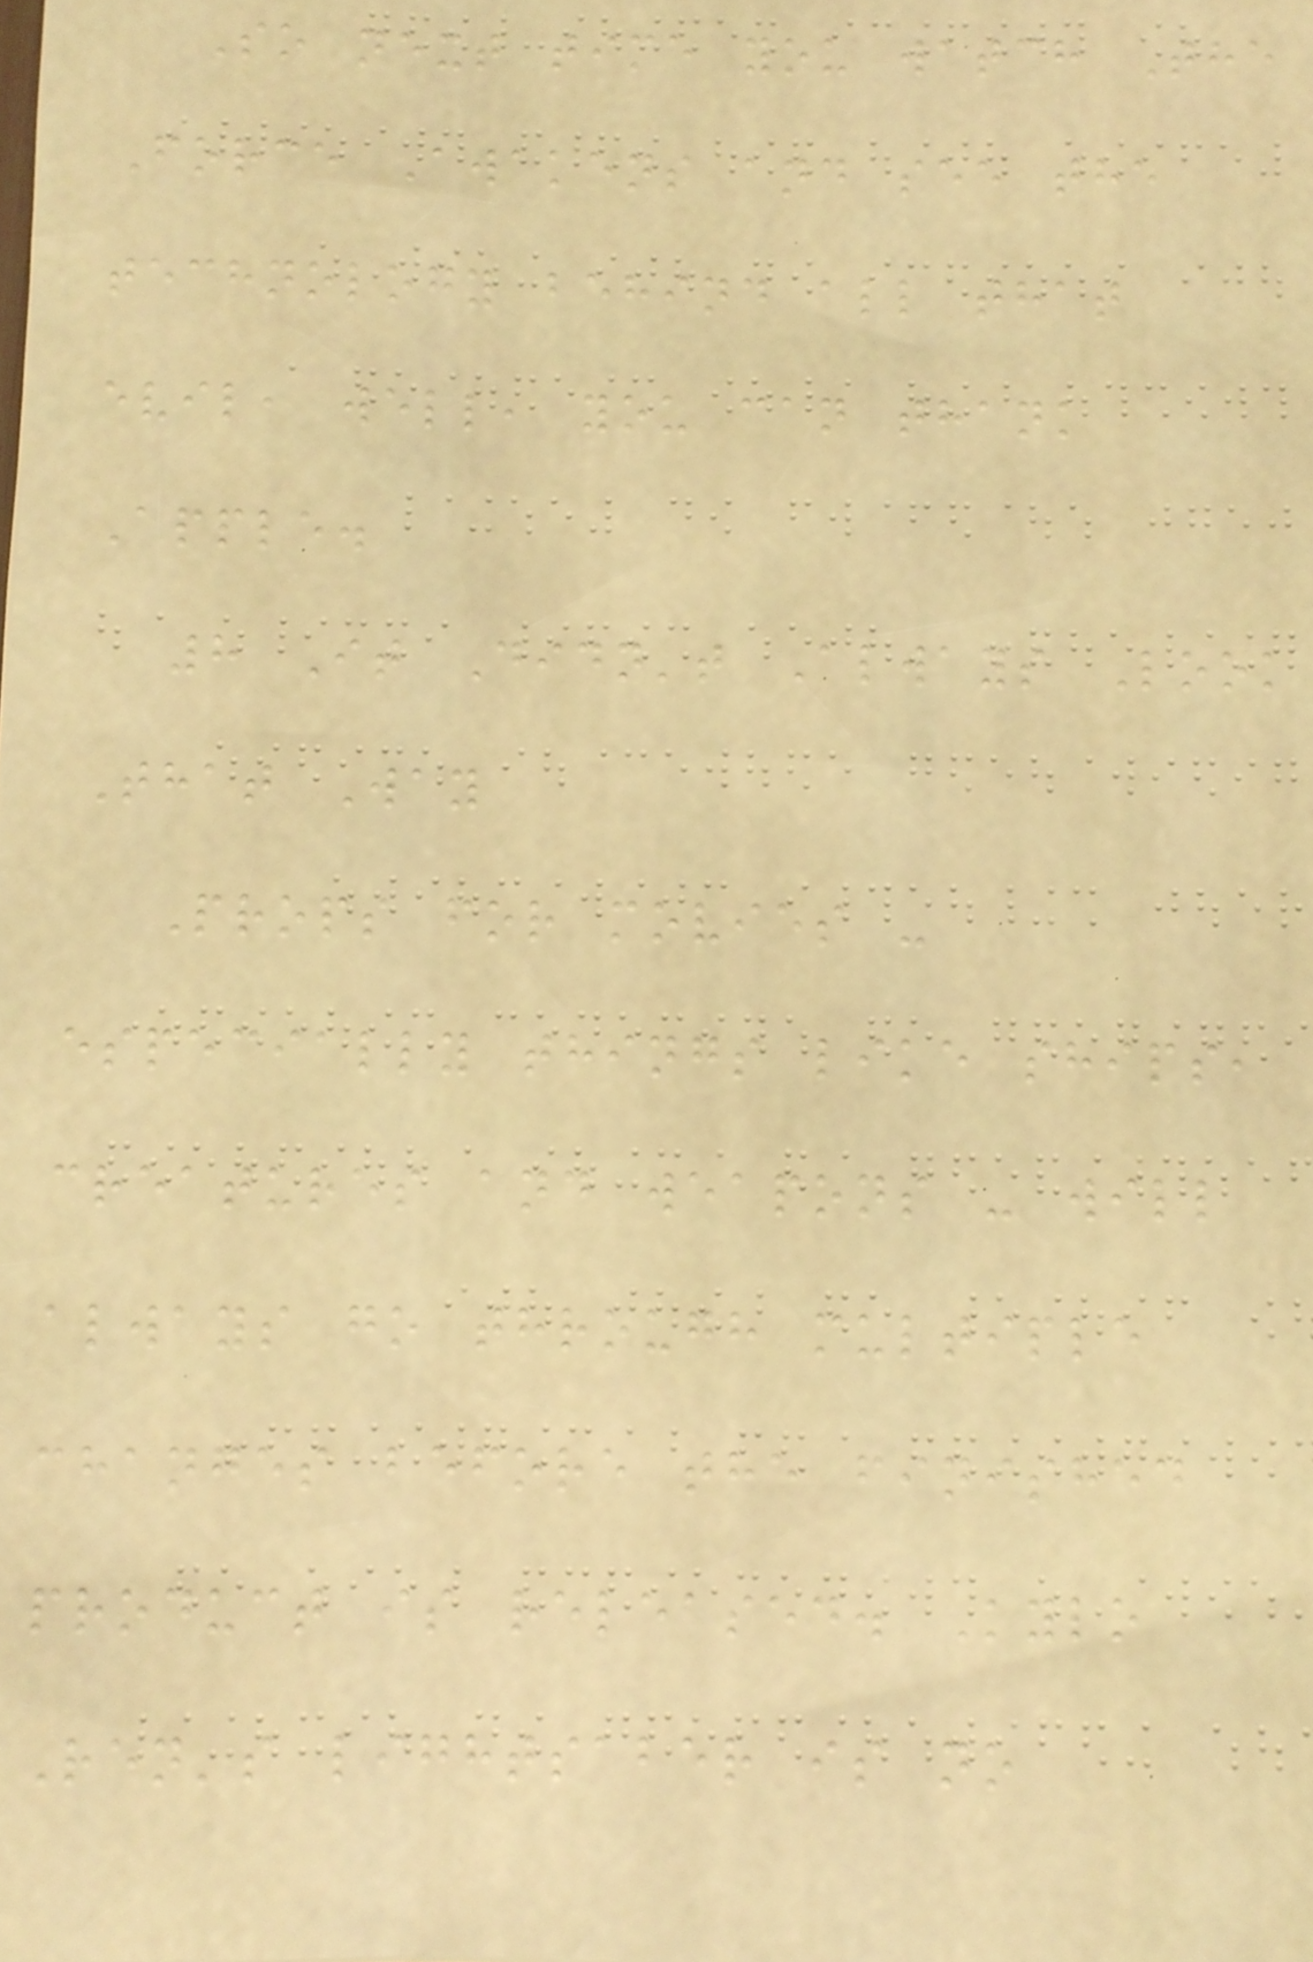So next time you watch The
Force Awakens and see the
technology behind all that
evil, well, you can thank
Apple.
8 It Didn't Always Look
That Way
Props for movies -
especially things like ships,
creatures and weapons - will
always go through multiple
changes before the finished
product is released. Kylo
Ren's lightsaber is no
